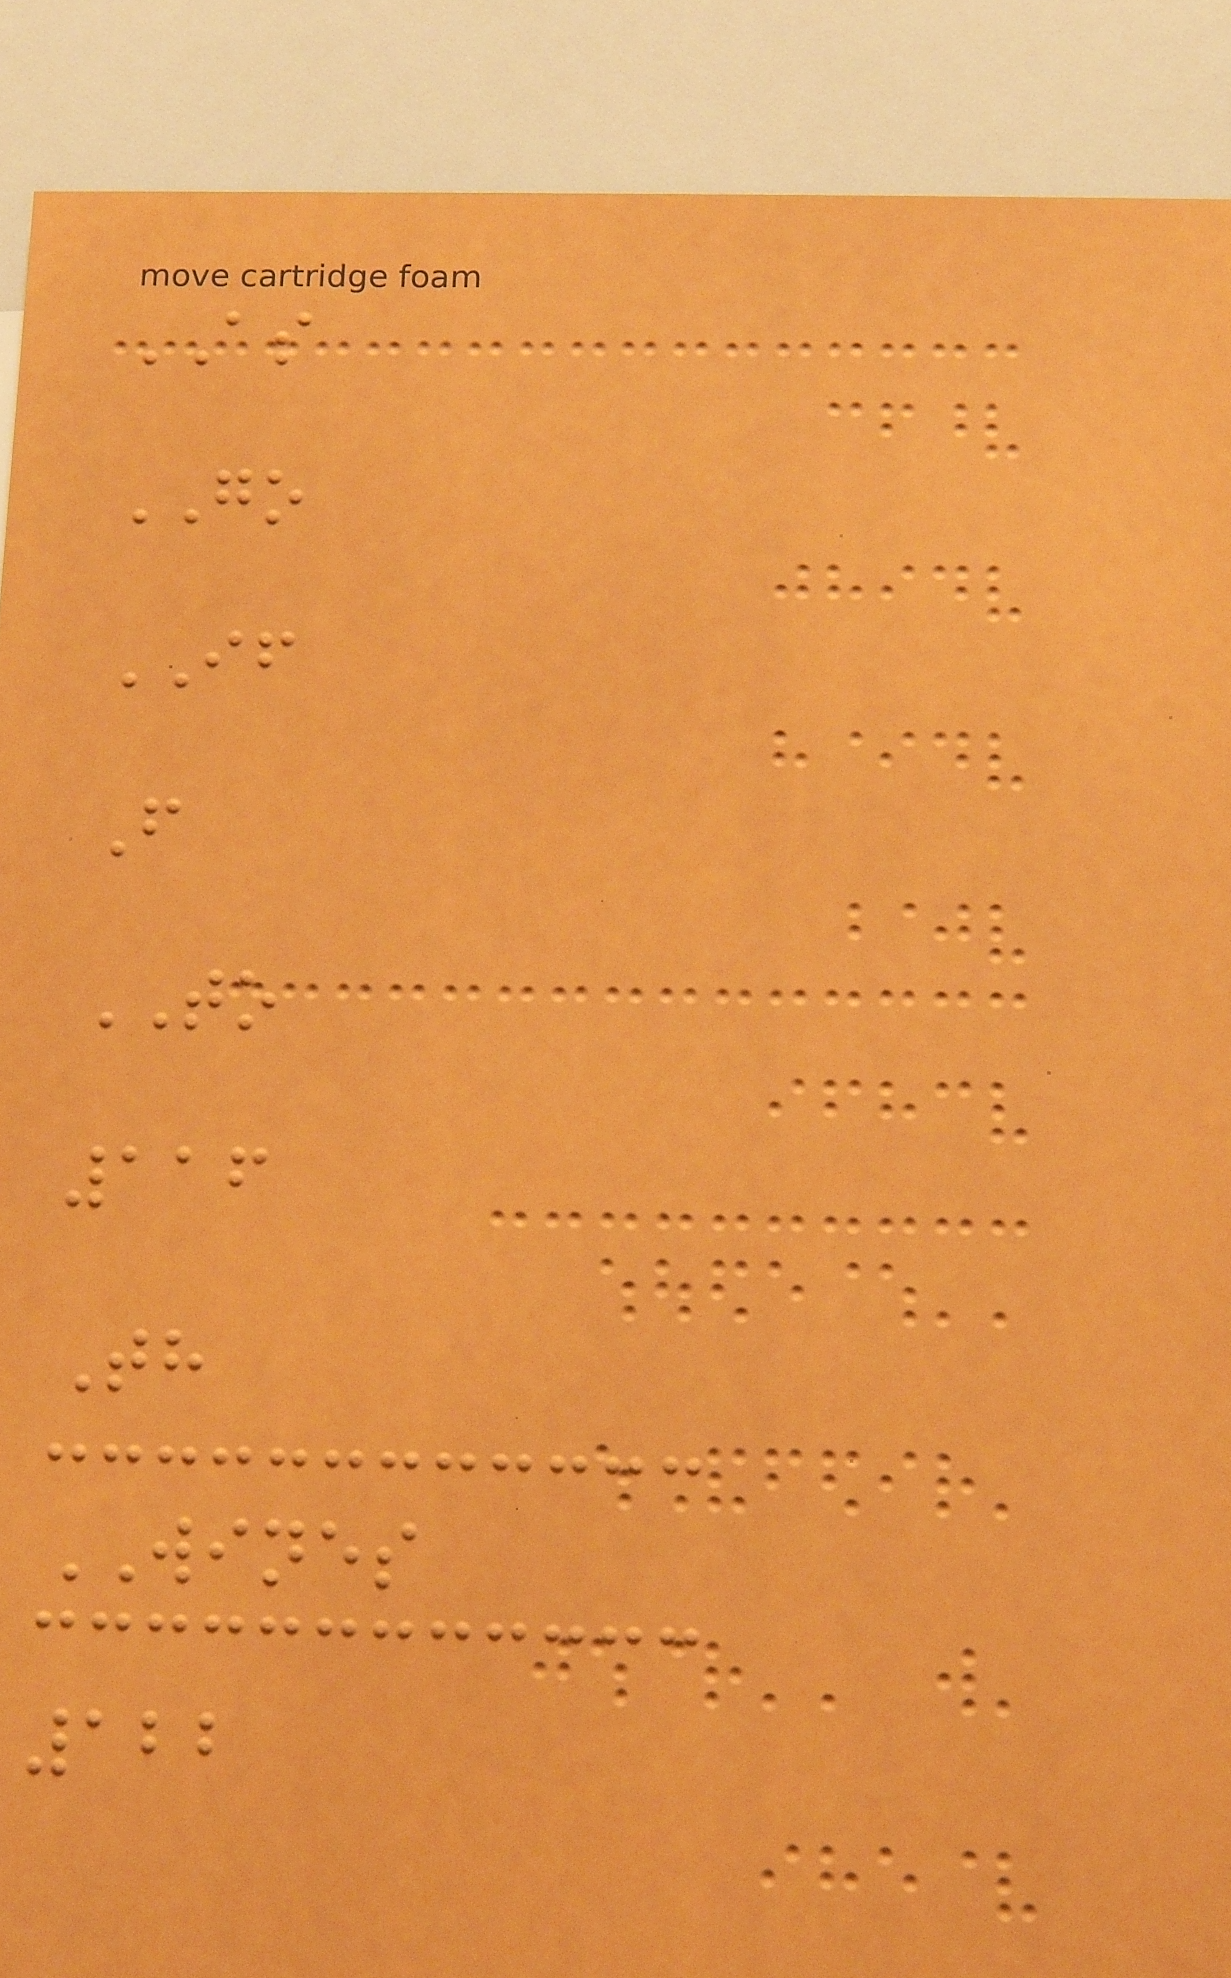AS
GO
IF
F
TO
116
Th
WINES
122
